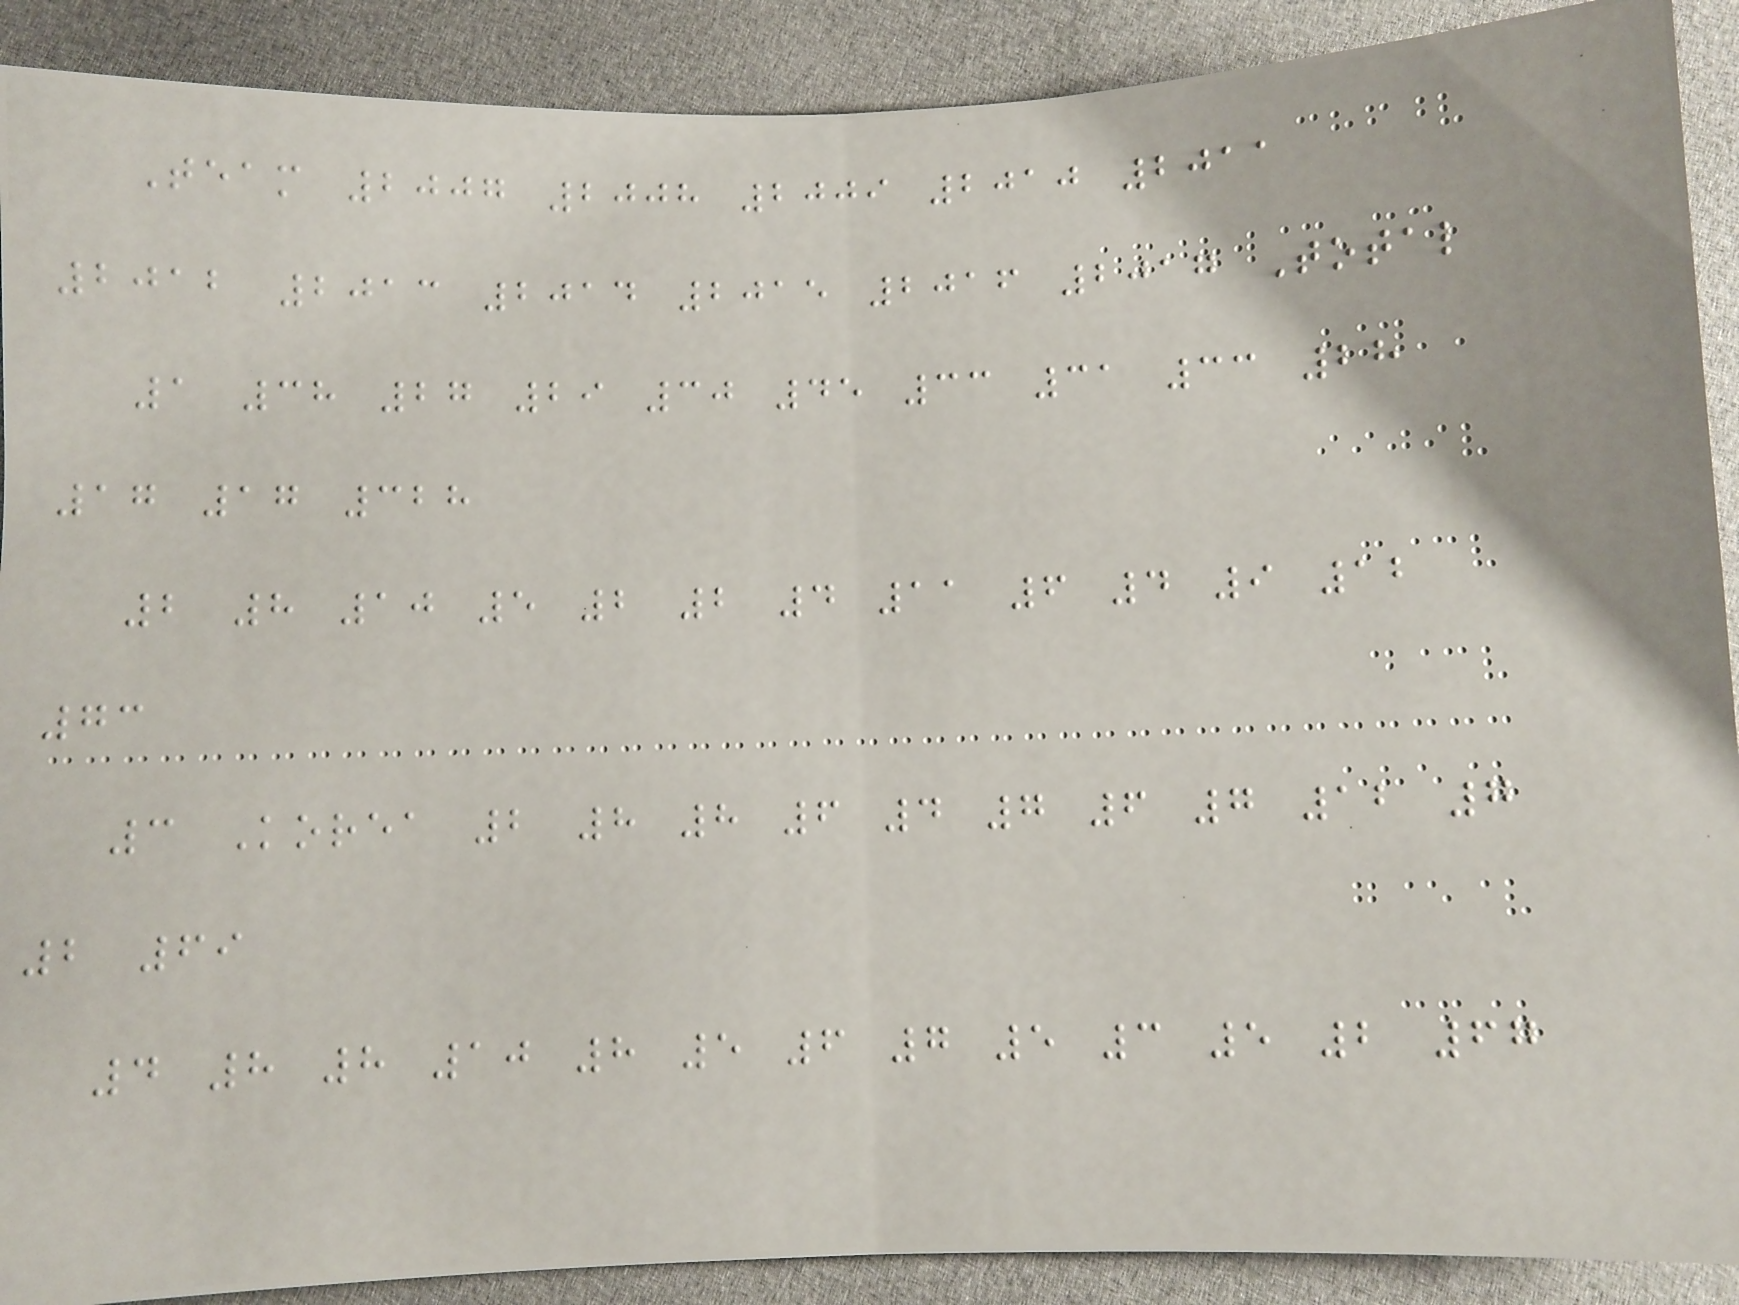Team 2007 2008 2009 2010 2011
2012 2013 2014 2015 2016 2017 Total
1 38 27 29 30 45 33 31 33 28
17 17 328
2 8 10 5 2 2 4 11 6 4 9 12
73
3 Korea 2 8 8 6 4 7 6 7 12 7
2 69
4 8 8 10 8 5 6 7 5 3 5 2 67
